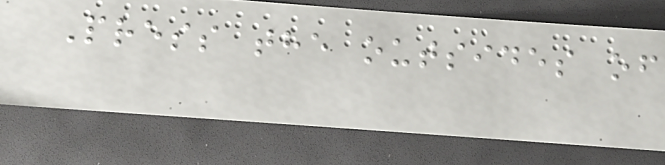Press the outsides of
